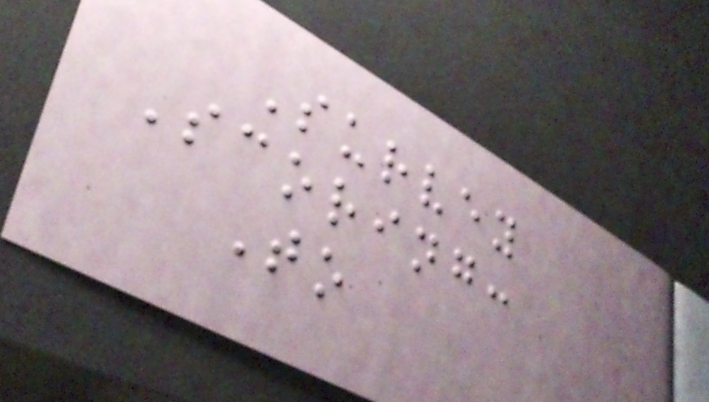Survey
Scoring:
To
